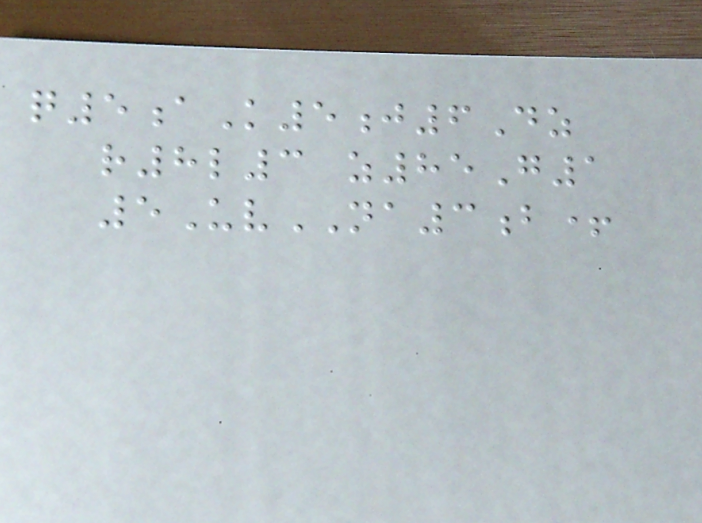q5aK5j6Dz
r8l3 z85G1
5UvNA3b+
